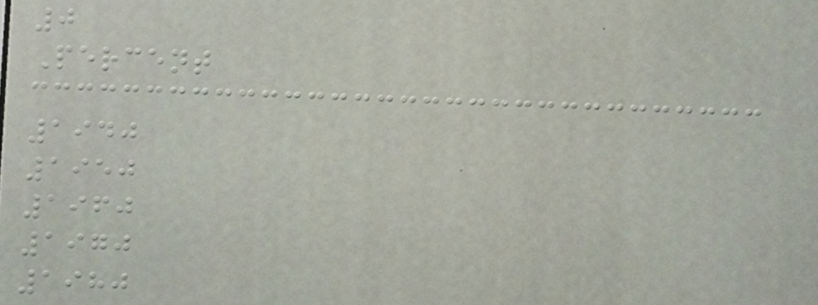0
Percent
1940
1950
1960
1970
1980
